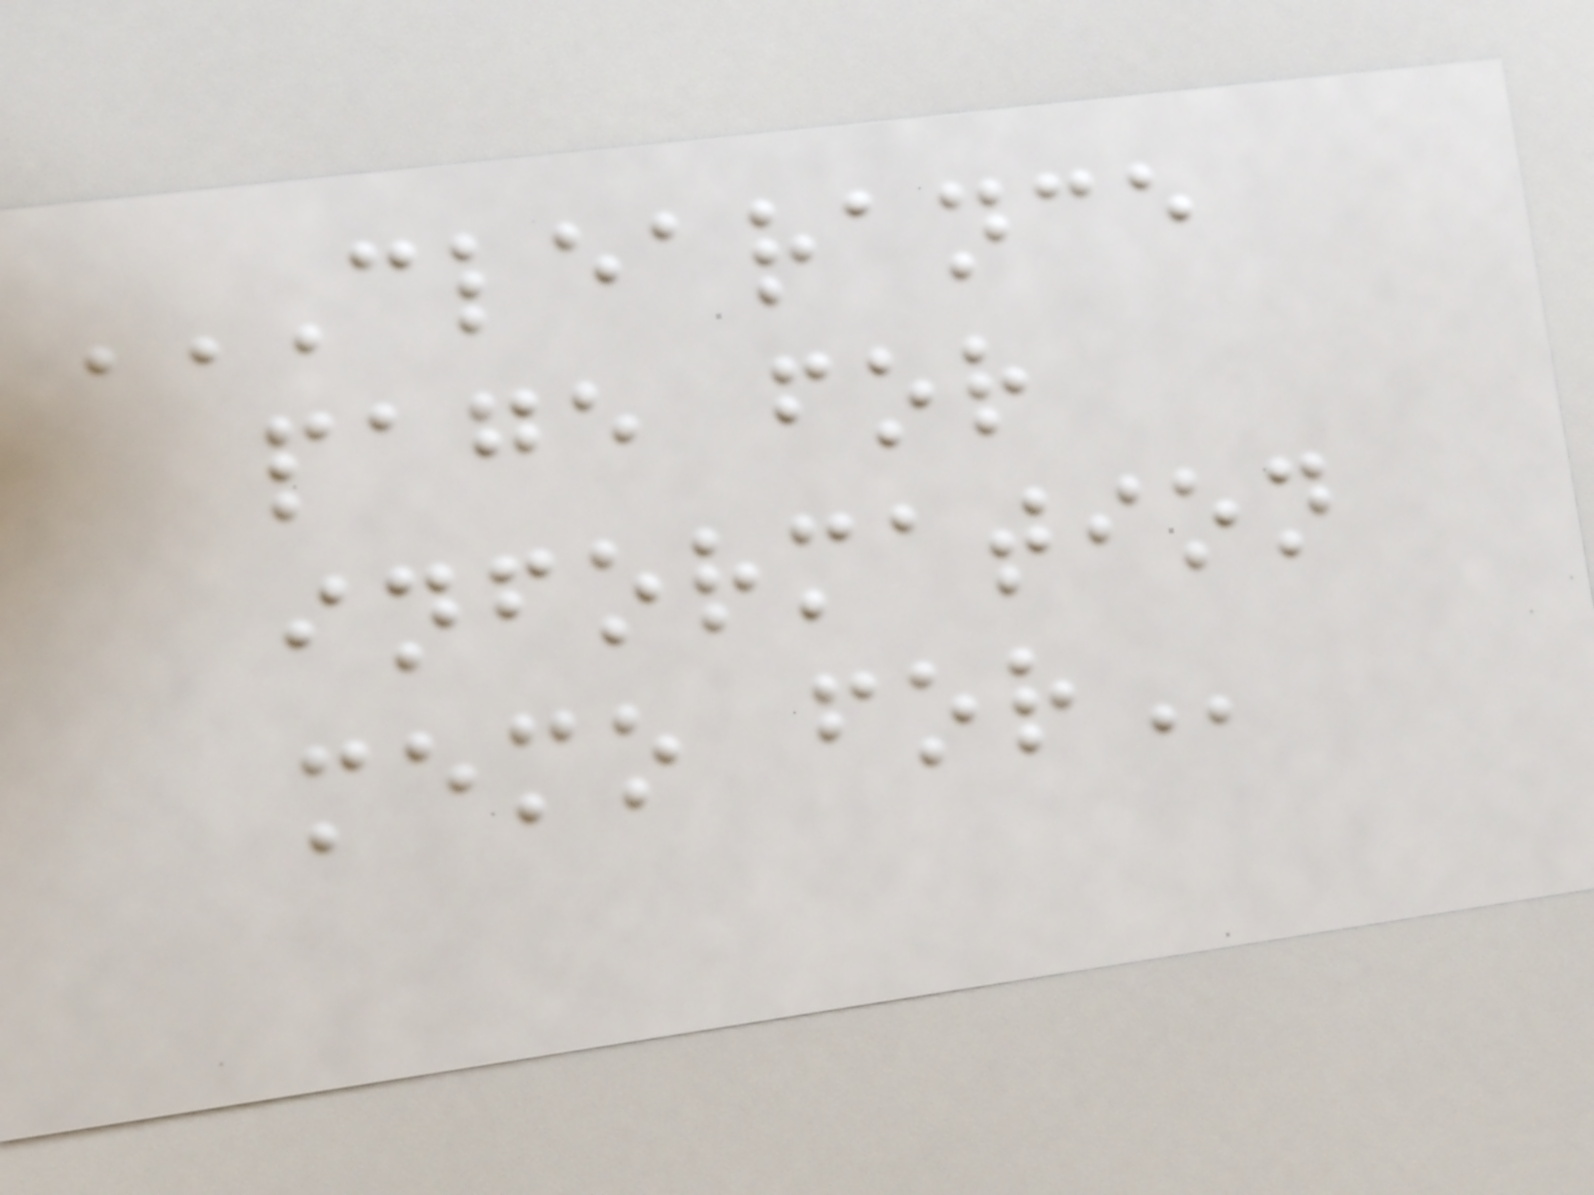CLEARANCE
PAGE FOR
INFORMATION
MEMO FOR
